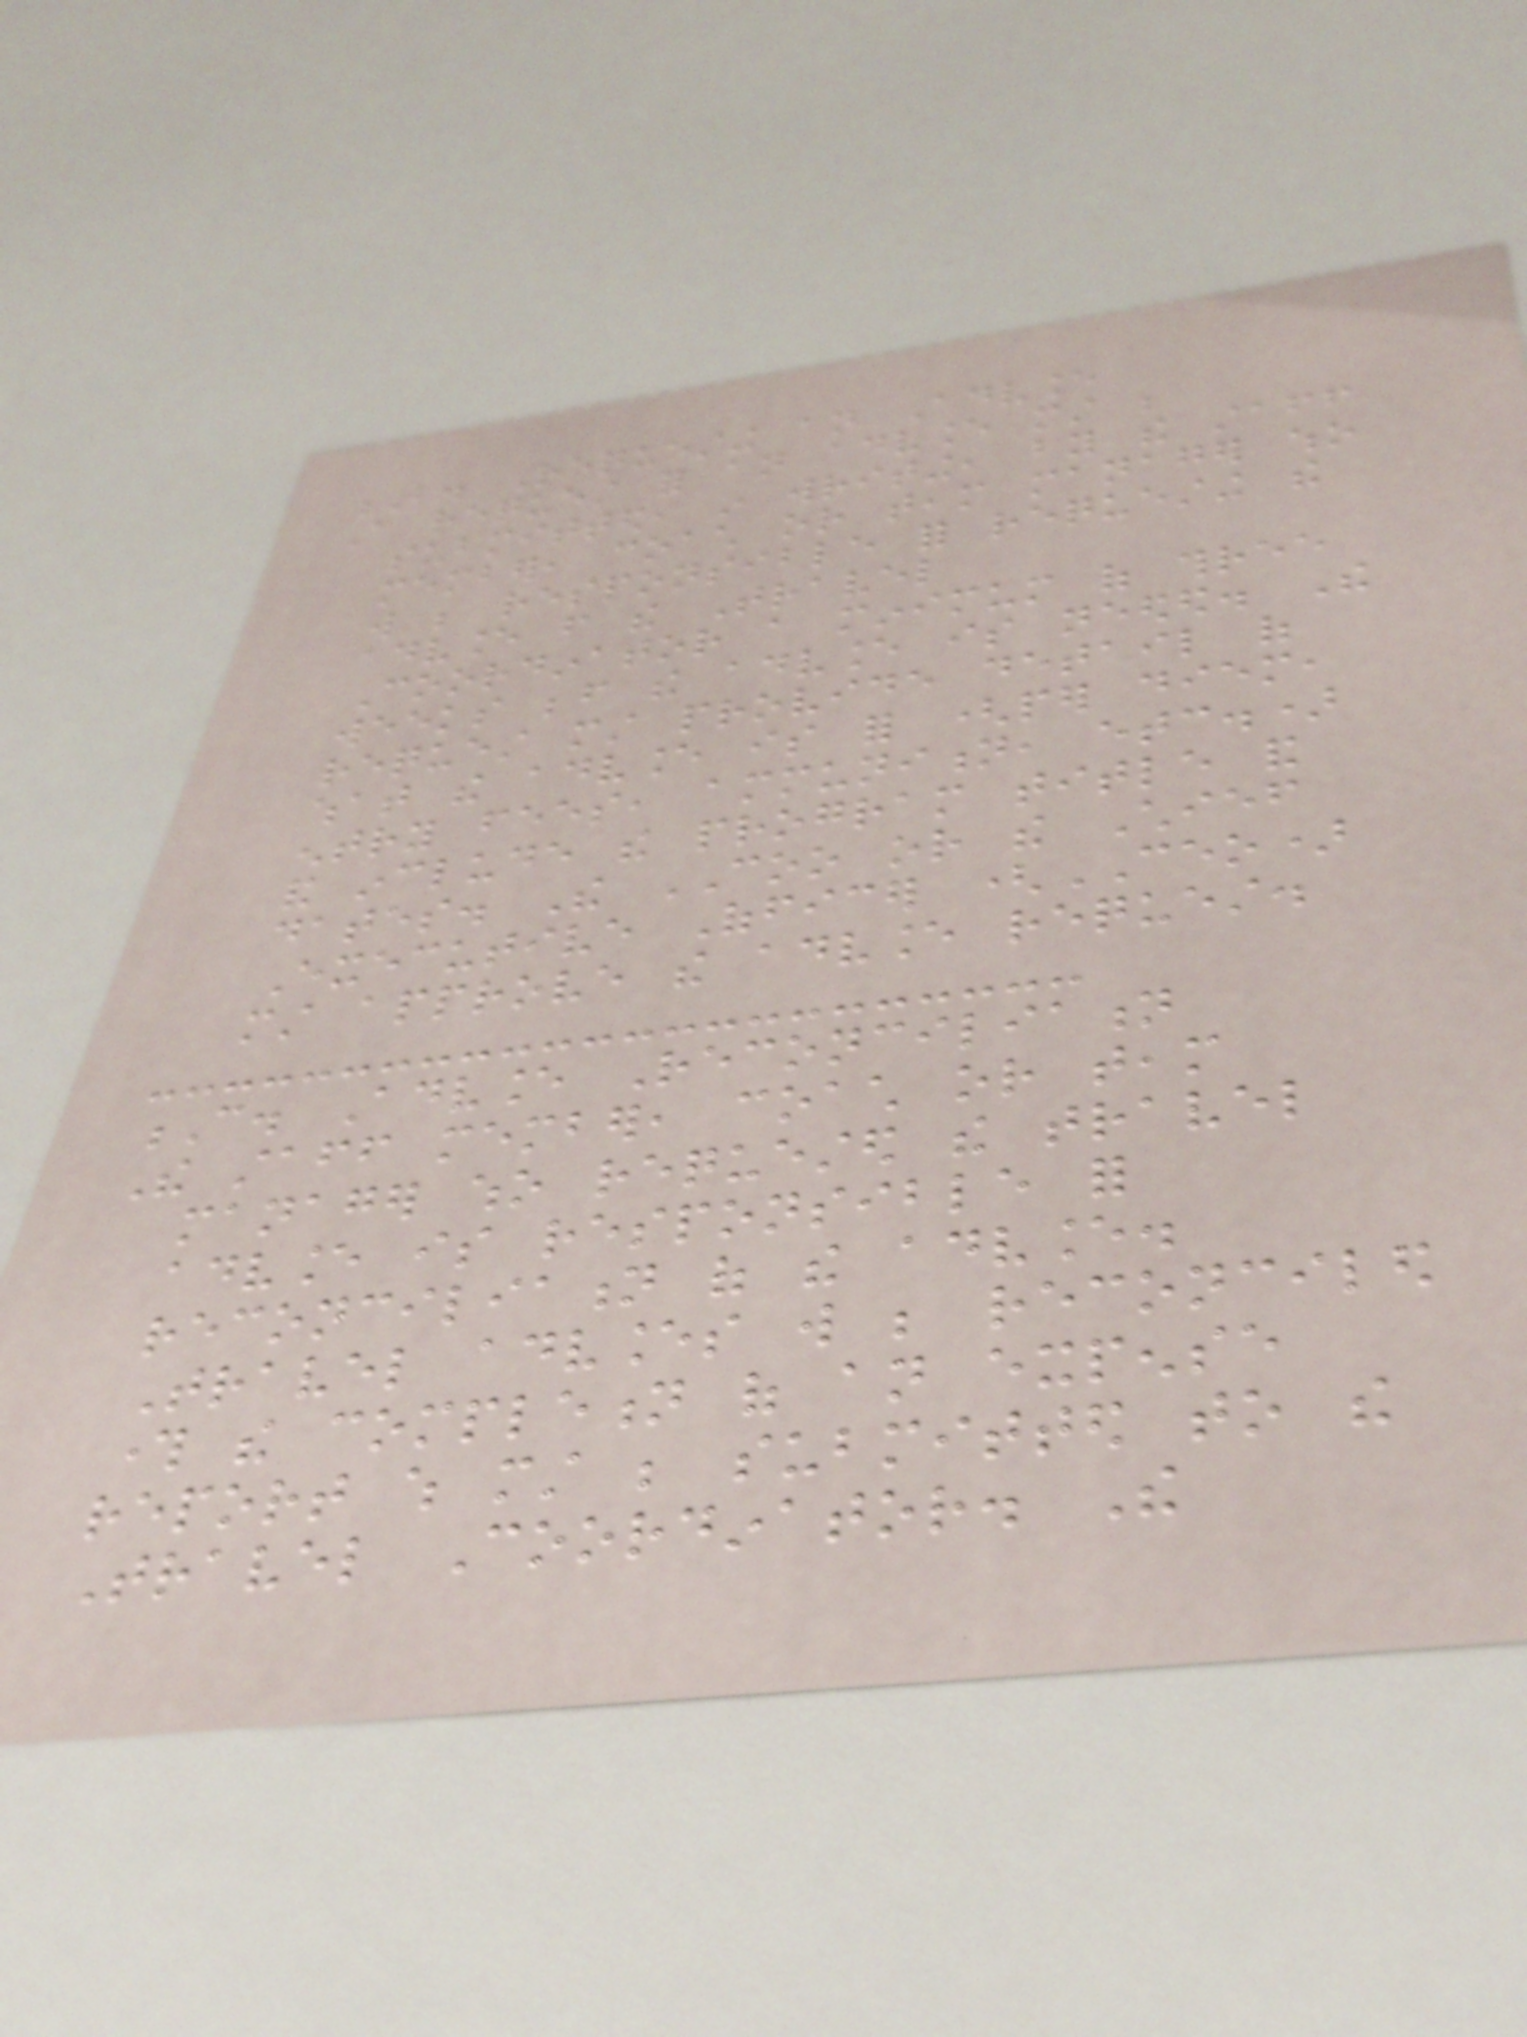B. Requesting an Advance
A request for an advance must be
submitted, in writing, by the staff
member, coach or team manager who
will be responsible for requesting the
advance from the Travel
Coordinator a minimum of three
weeks before the advance is needed. The
request must provide detail of
what the advance is for (per diem,
entry fees, ammunition, etc.)
and include the program title and
dates. The COO or the Chief
Executive Officer (CEO)
must approve the advance request.
C. Advance Reconciliation
The staff member, coach or team
manager who requested the travel
advance is responsible for
reconciliation of the advance.
Travel advances will be reconciled
through the completion of an expense
report which must be submitted to the
Travel Coordinator. The
